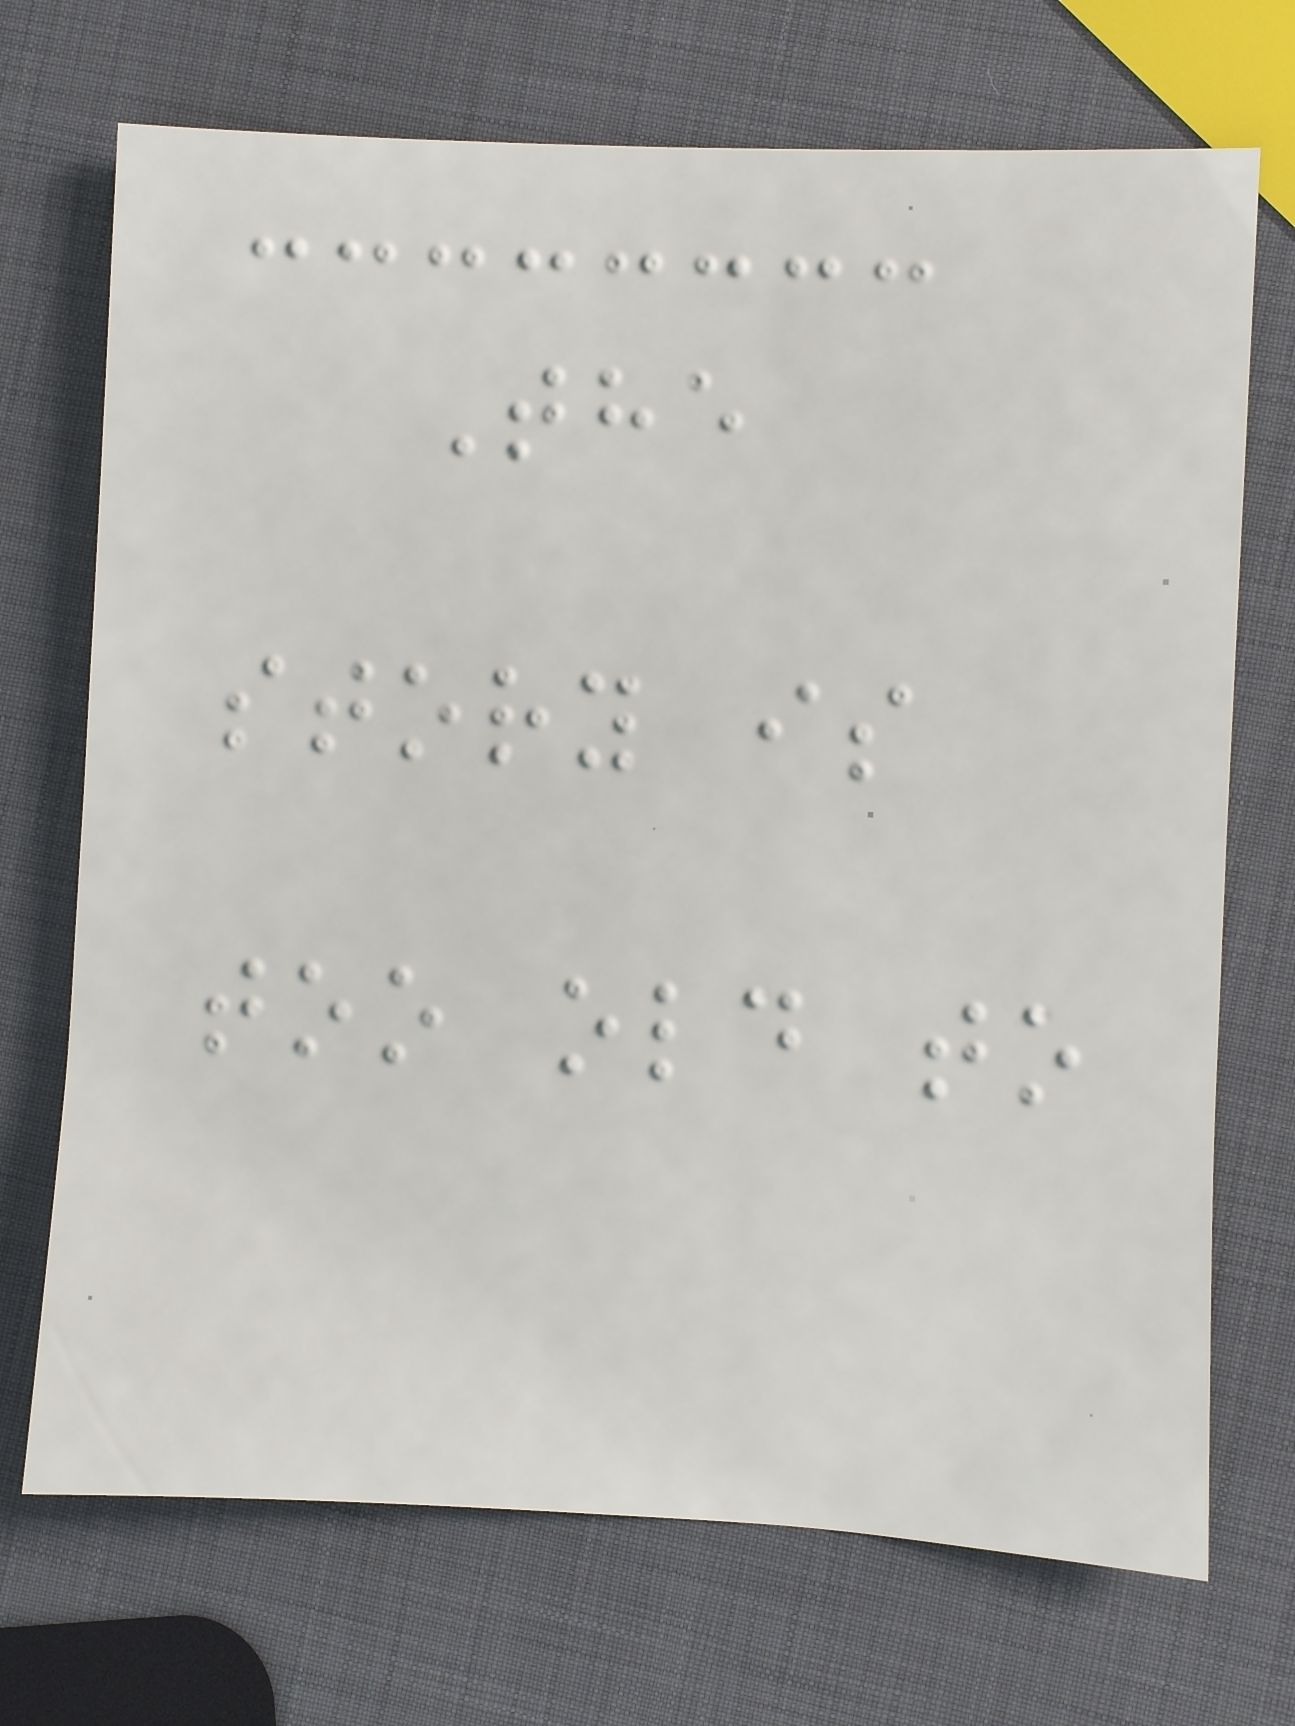The
story is
too old to
